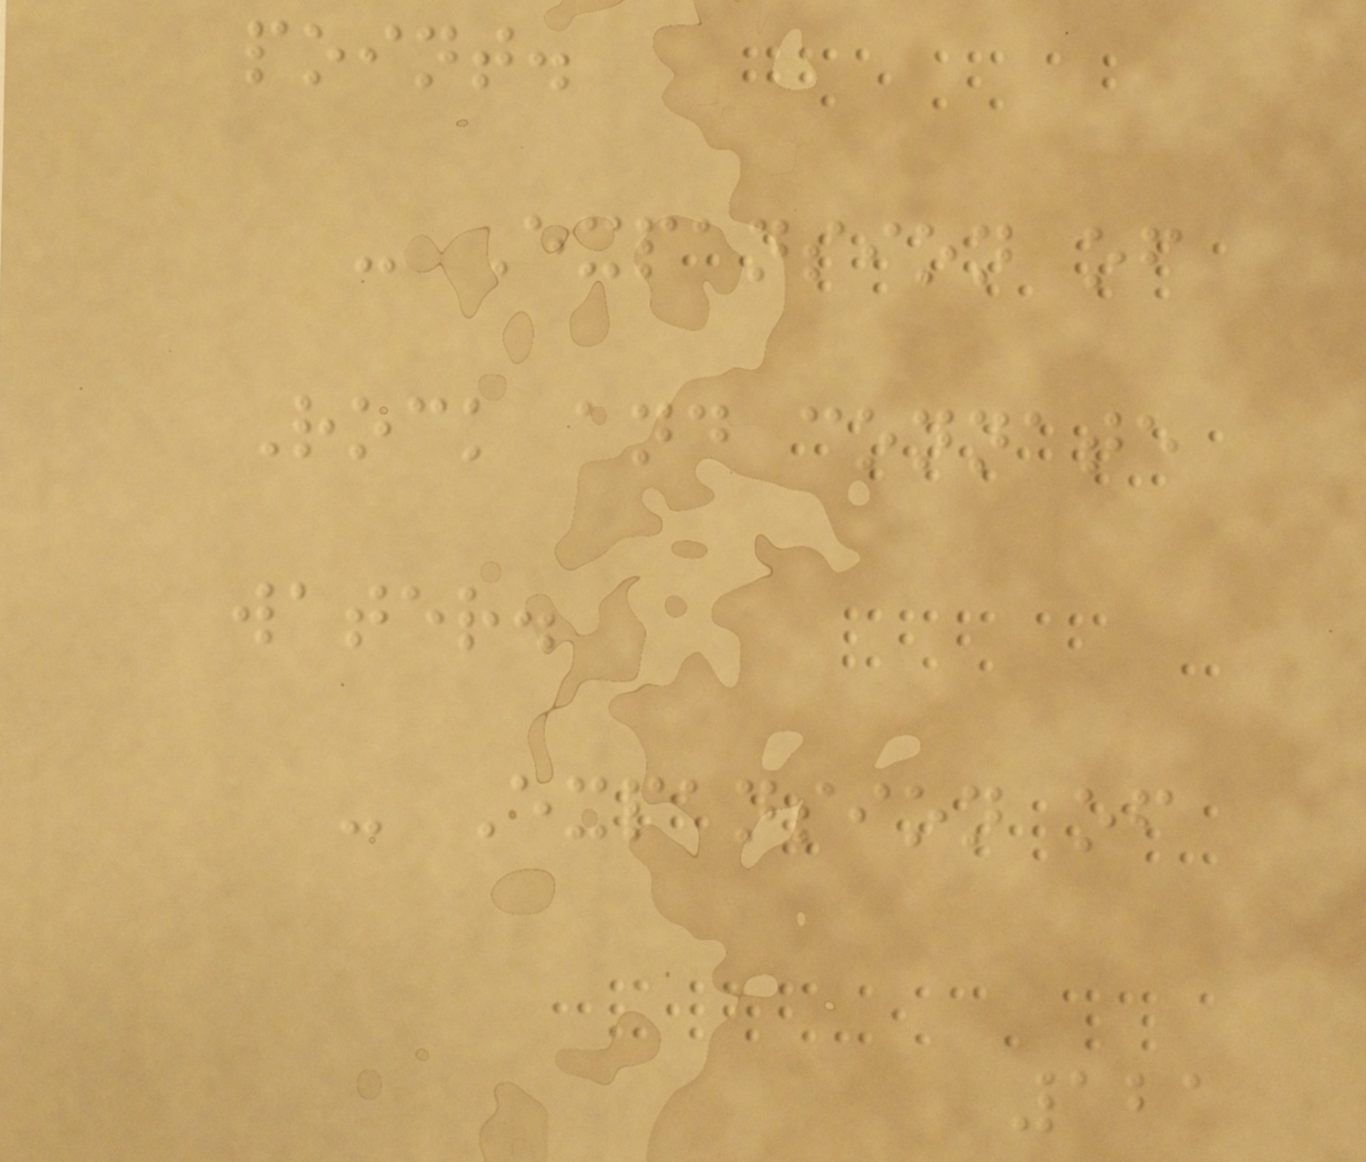point.
- Expansion of
Rock and connate
water.
- Expansion of
121
